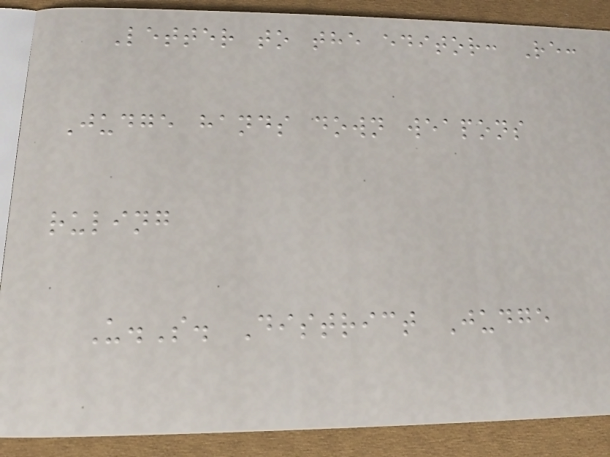Letter to the editor: Re:
Judge hands down weapons
ruling
U.S. District Judge
